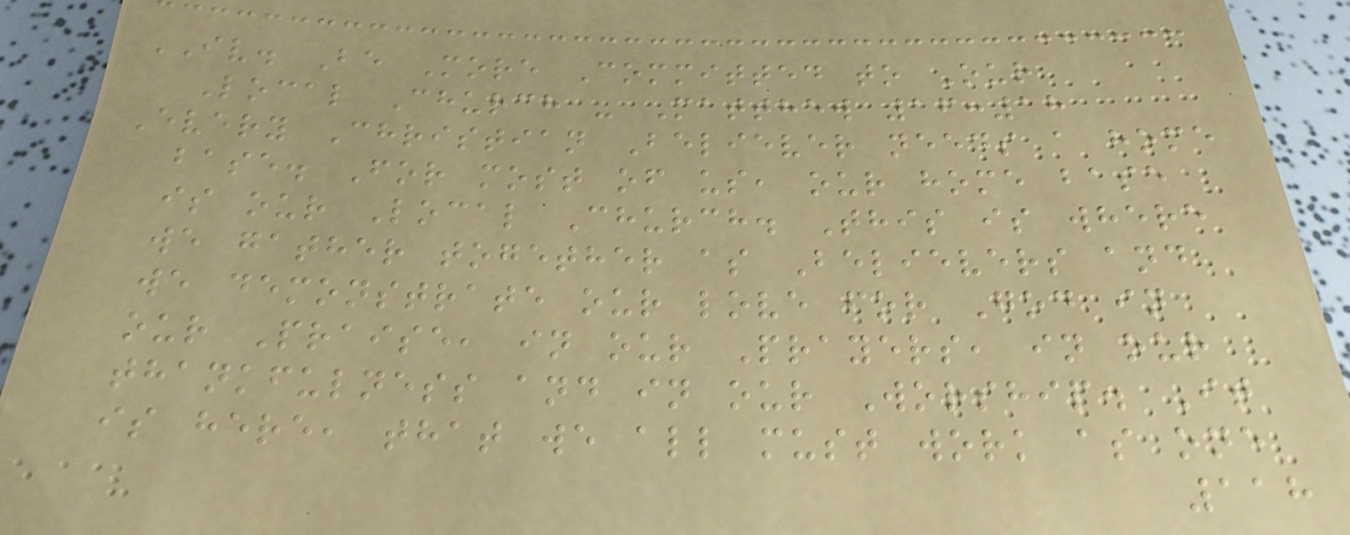IV. Be More Committed to Our
Local Church - Matthew 16:18
Every Christian Believer needs a home
base. For most of us, our home base
is our Local Church. This is where
we gather together as Believers and
we demonstrate our love for God in
our Praise, in our Prayers, in our
thankfulness and in our Worship. It
is here, that we all must work as one
118
